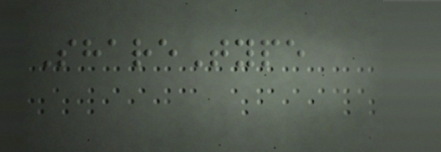ShareType
